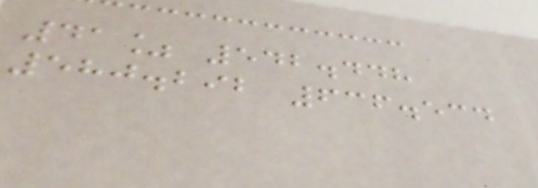41% 542.448
580.292 636.534
